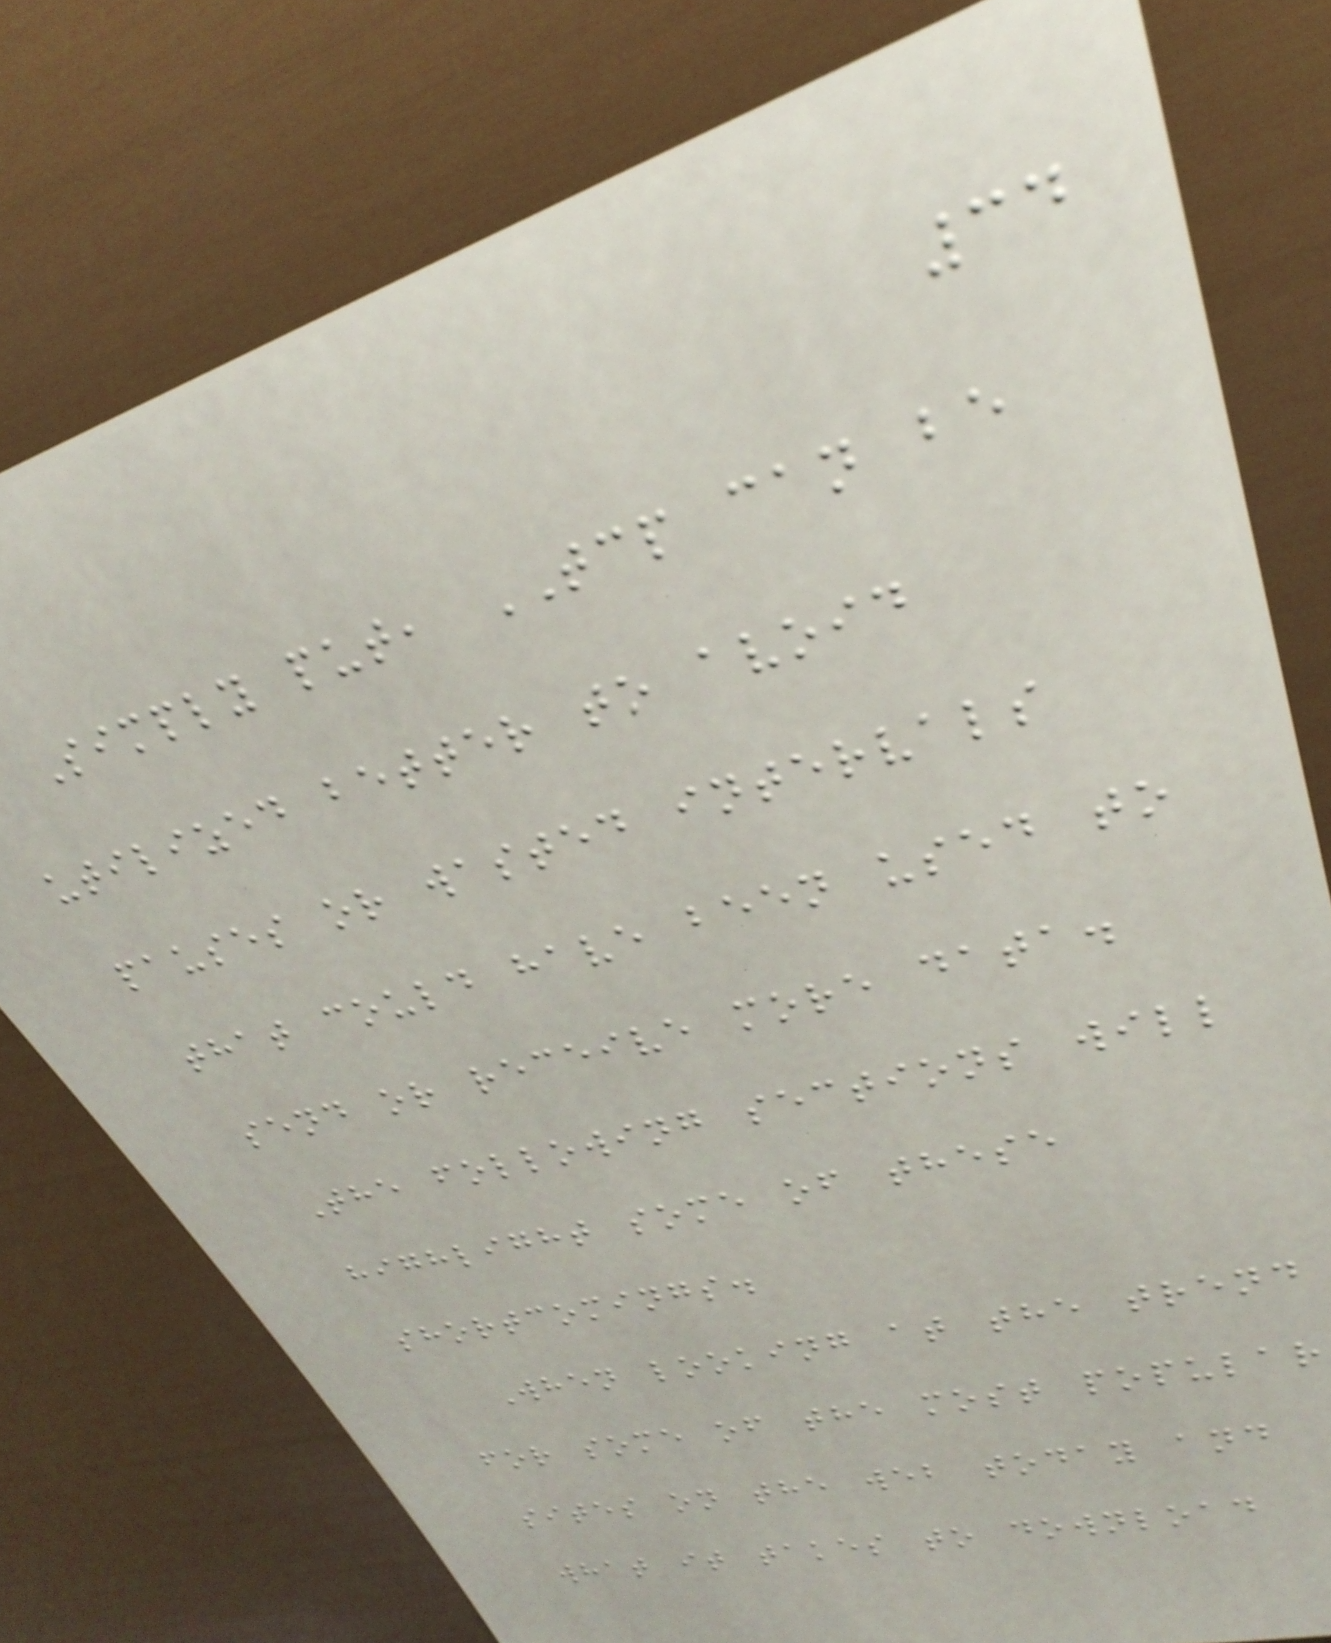34
Simply put, TCP can be
utilized better to avoid
pauses or wasted intervals
that could have been used to
send or receive more data.
The following sections will
highlight some of these
shortcomings.
When looking at the trend
for some of the most popular
sites on the web today and
what it takes to download
